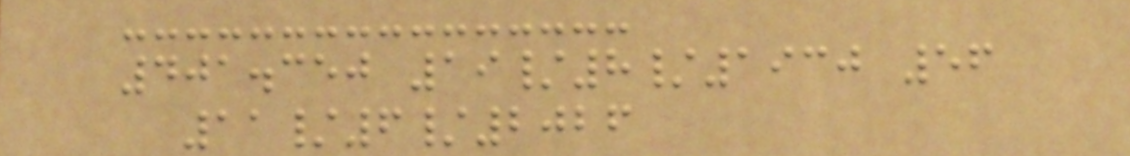401.350 19/8/1930 56
11/6/2026
